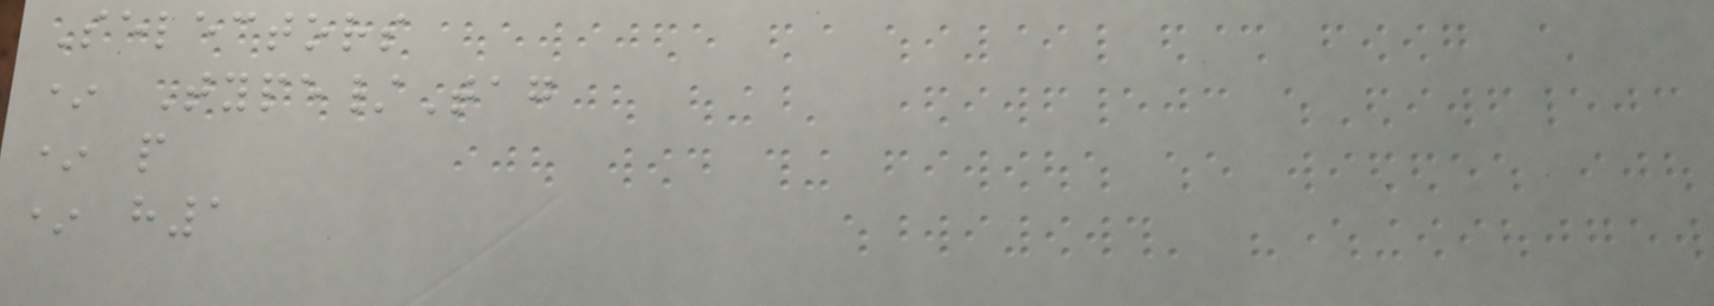Selectors
* Type/Tag
* p
* h1
